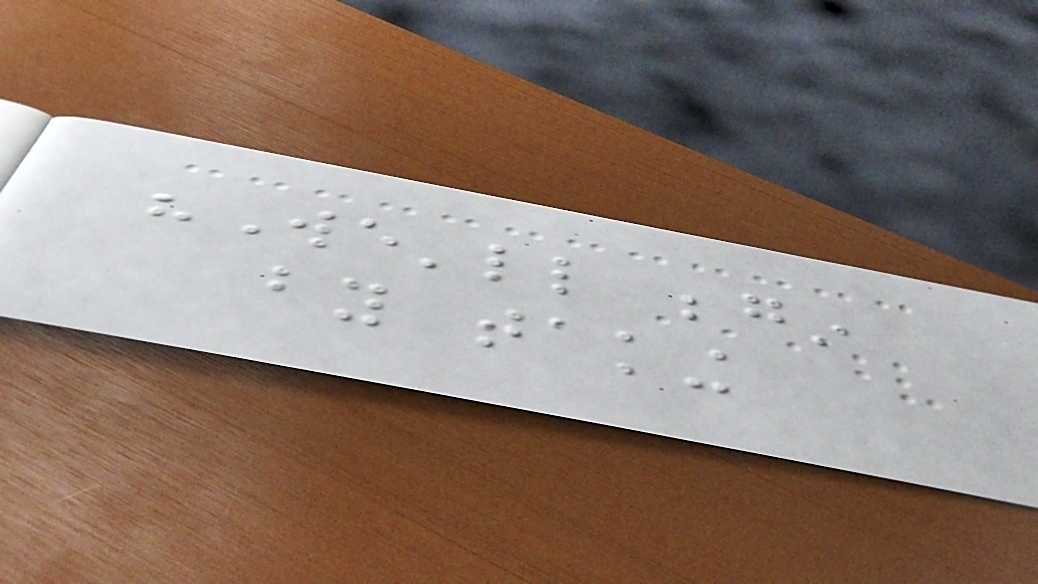"We'll begin
by taking
